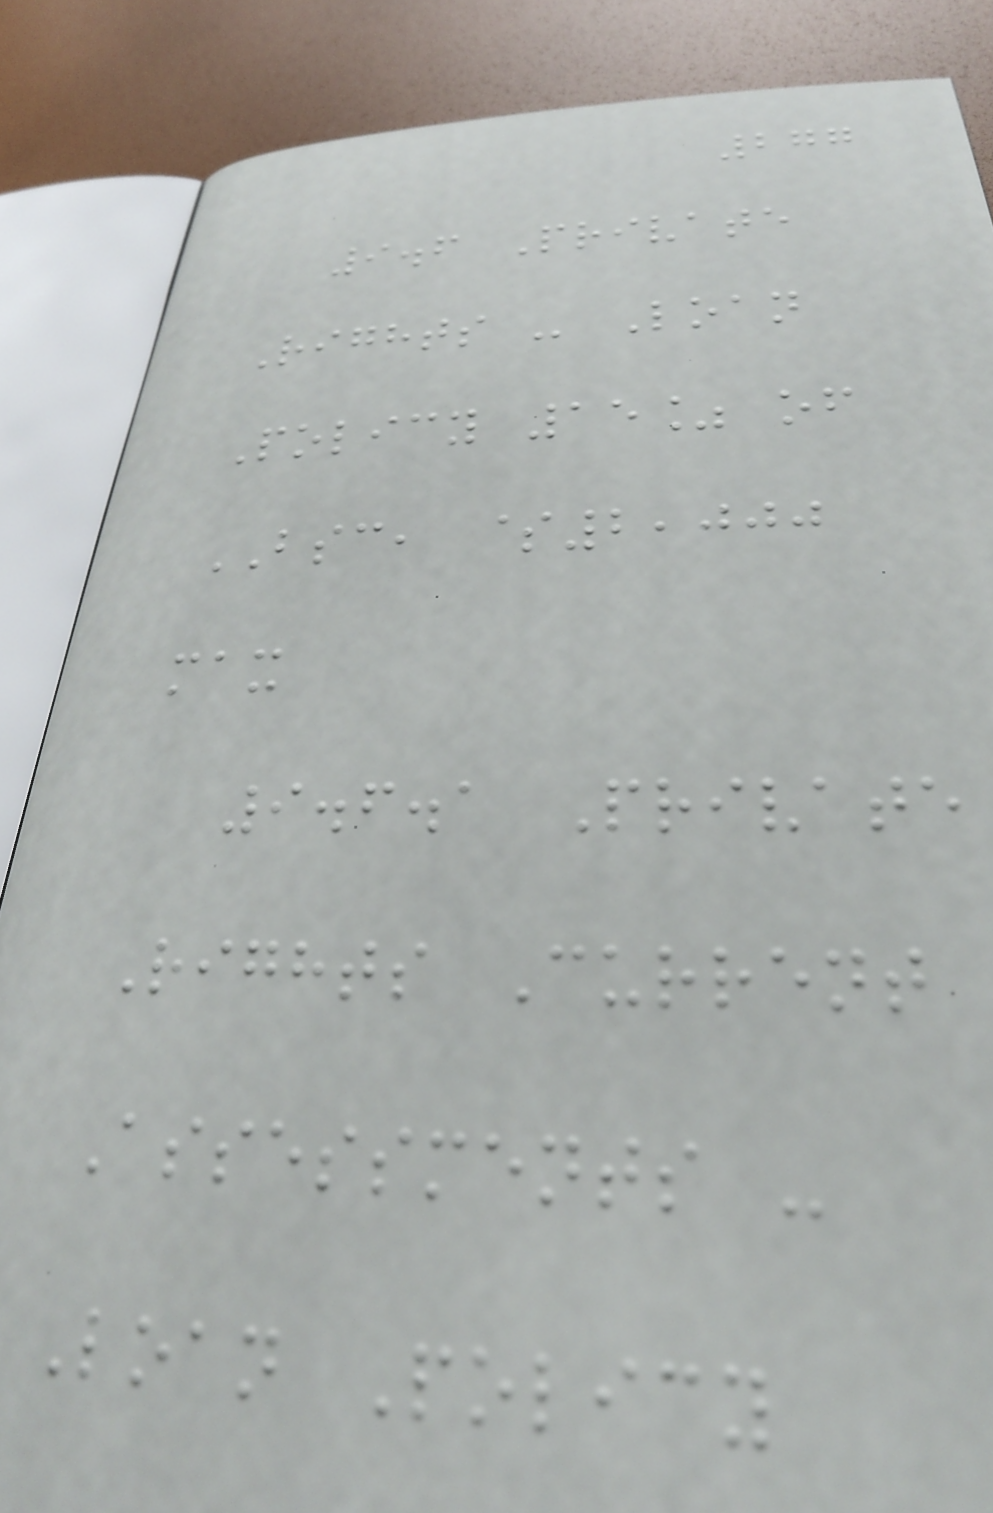277
9.6 Private
Rights - Loan
Policy 15% of
BSC, $2,000
max
9.6.1 Private
Rights Current
Assessments -
Loan Policy
